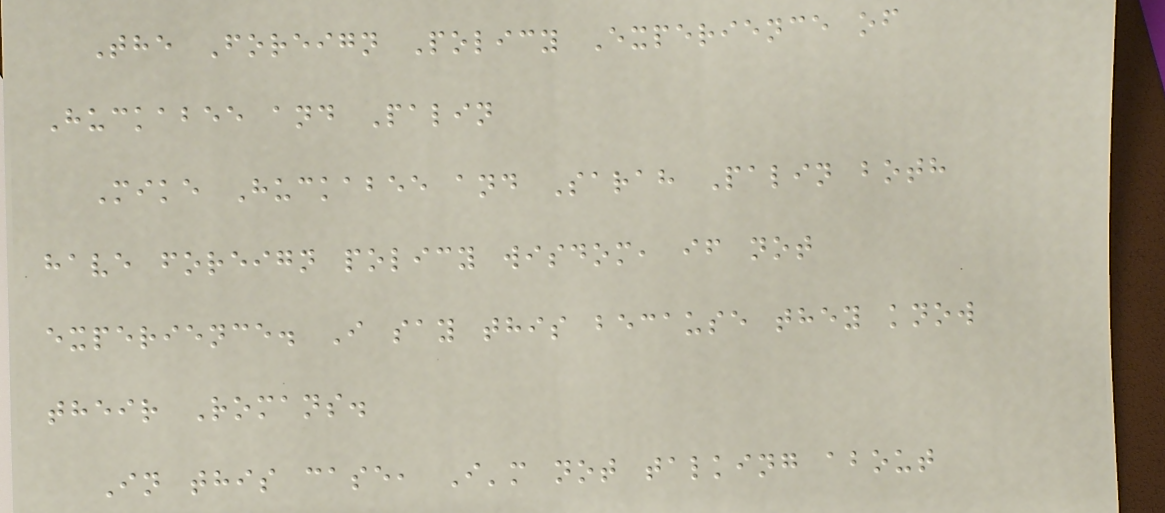The Foreign Policy Experience of
Huckabee and Palin
Mike Huckabee and Sarah Palin both
have foreign policy wisdom, if not
experience. I say this because they know
their Romans.
In this case, I'm not talking about
